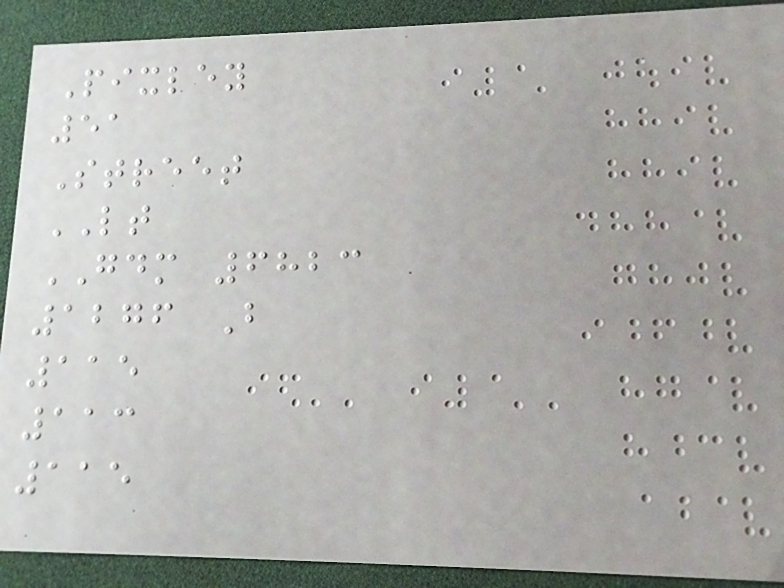Pixley
51
Street
LT
GDM 6823
1276 B
115
113
115
